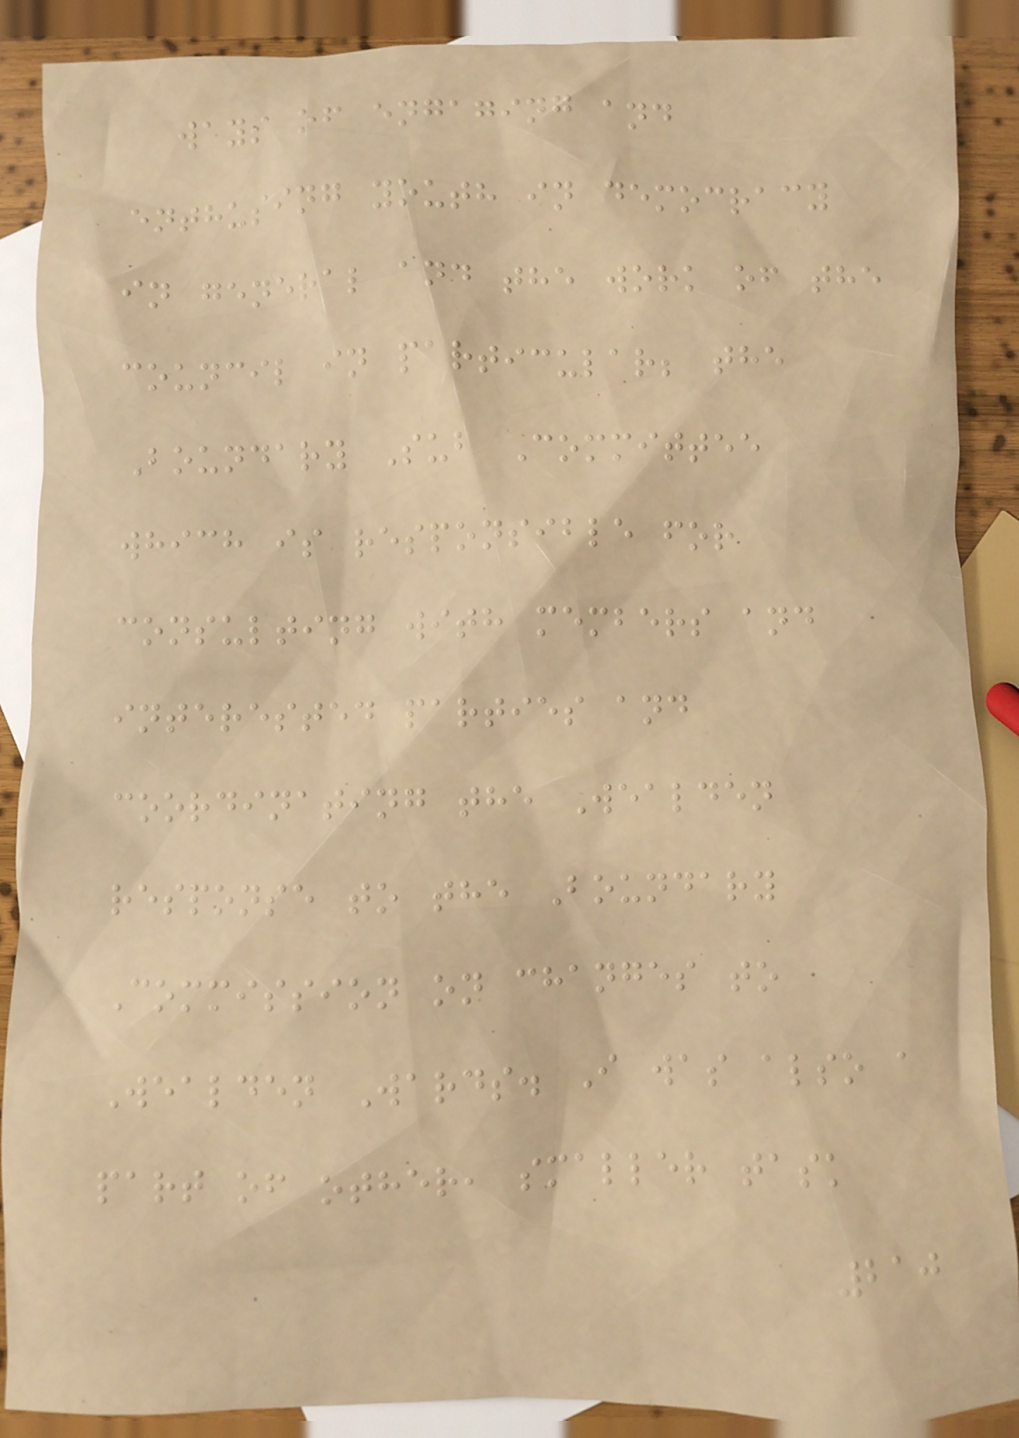ways of engaging and
enthusing youth in democracy
in general and the work of the
council in particular; the
Boundary Sub Committee
which is responsible for
consulting with members and
interested parties and
coordinating the Wealden
response to the Boundary
Commission on changes to
Wealden Wards. I was also a
part of other, smaller task
210
